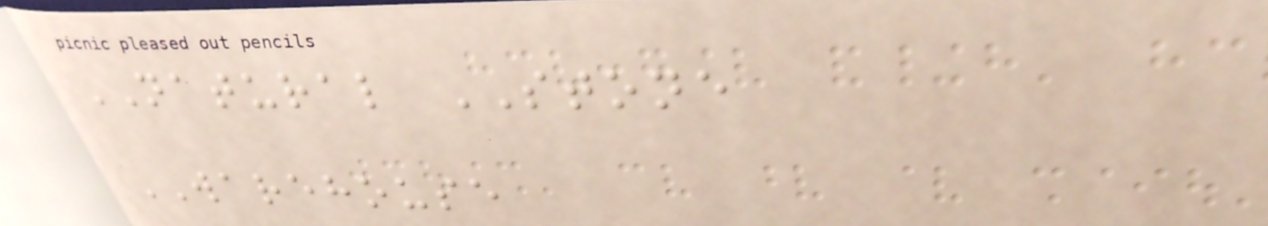NATURAL STONE
WAREHOUSE
